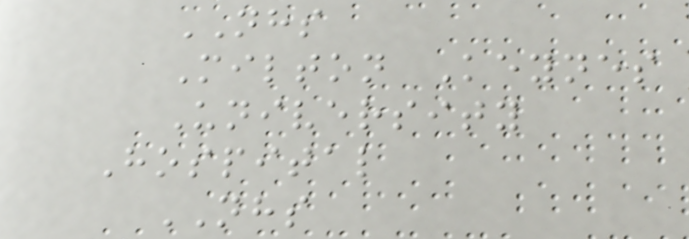NHS
Milton Keynes
University
Hospital
NHS
